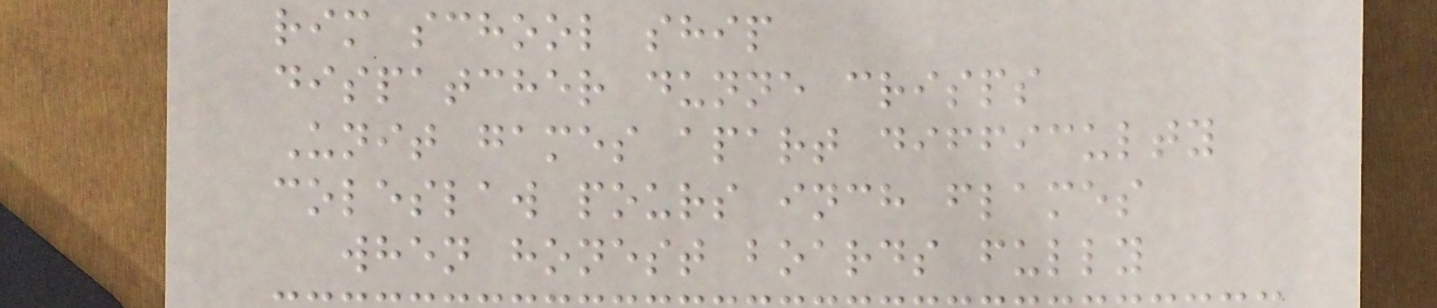rim school ship
dispatcher dunne crisps
Unit games apart difficulty
coleslaw pours inch flames
when honest boards fully
